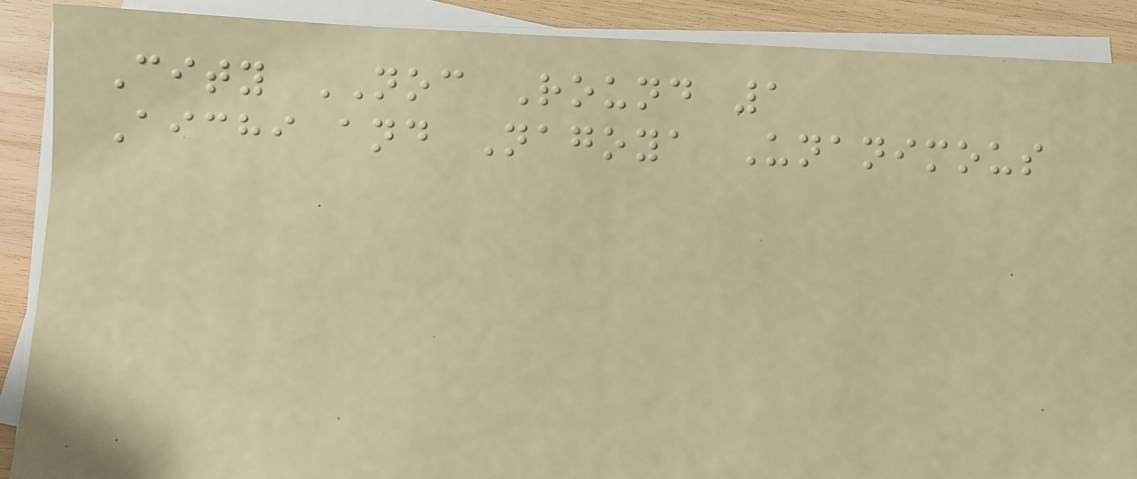City NOC Round 1
Aichi and Nagoya Unanimous
